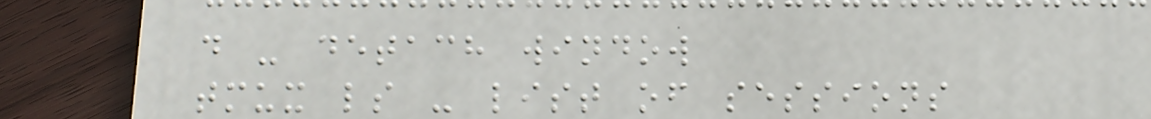d - detach window
tmux ls - list of sessions
